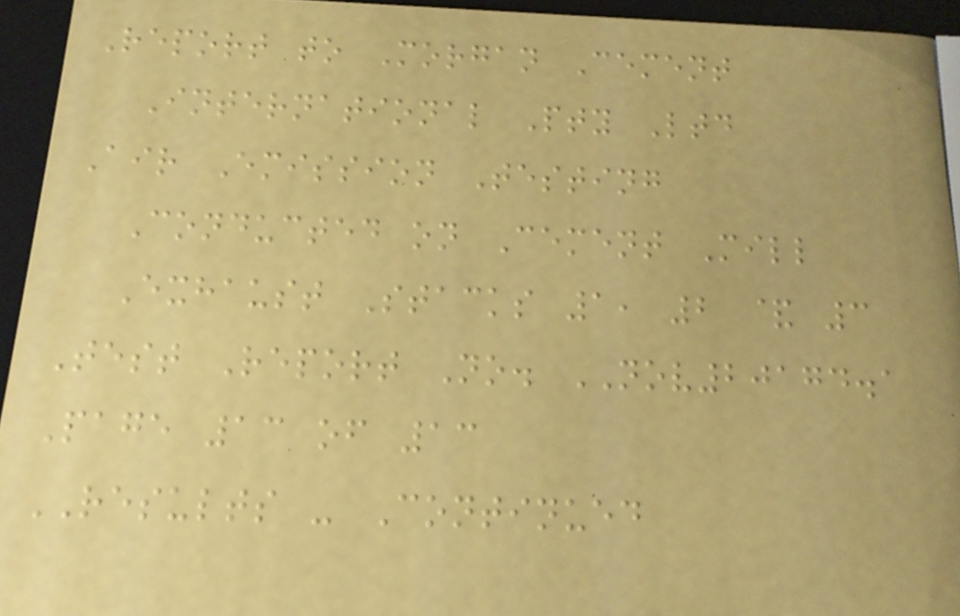Report to Morgan Cement
International Pty Ltd
Air Emission Testing
Conducted on Cement Mill
Exhaust Stacks 1, 2 & 3
Test Report No. NOV20174.1
Page 13 of 13
RESULTS - Continued
